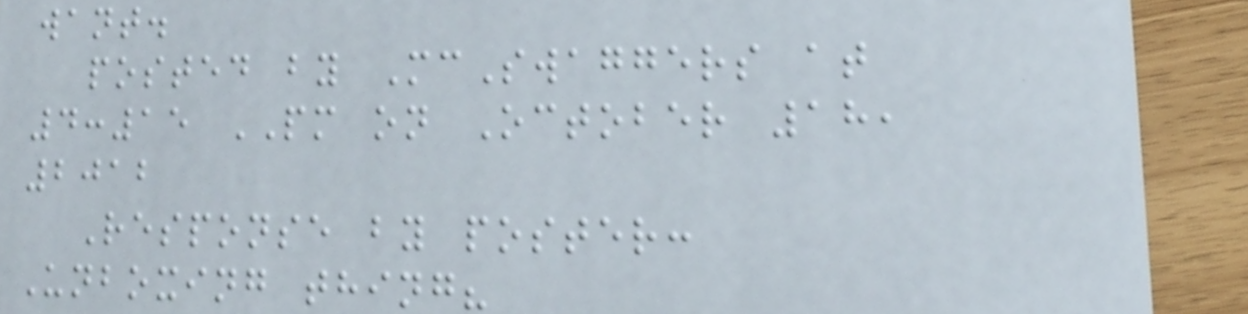want.
posted by McSwaggers at
4:15 PM on October 18,
2012
Response by poster:
Unboxing thing?
